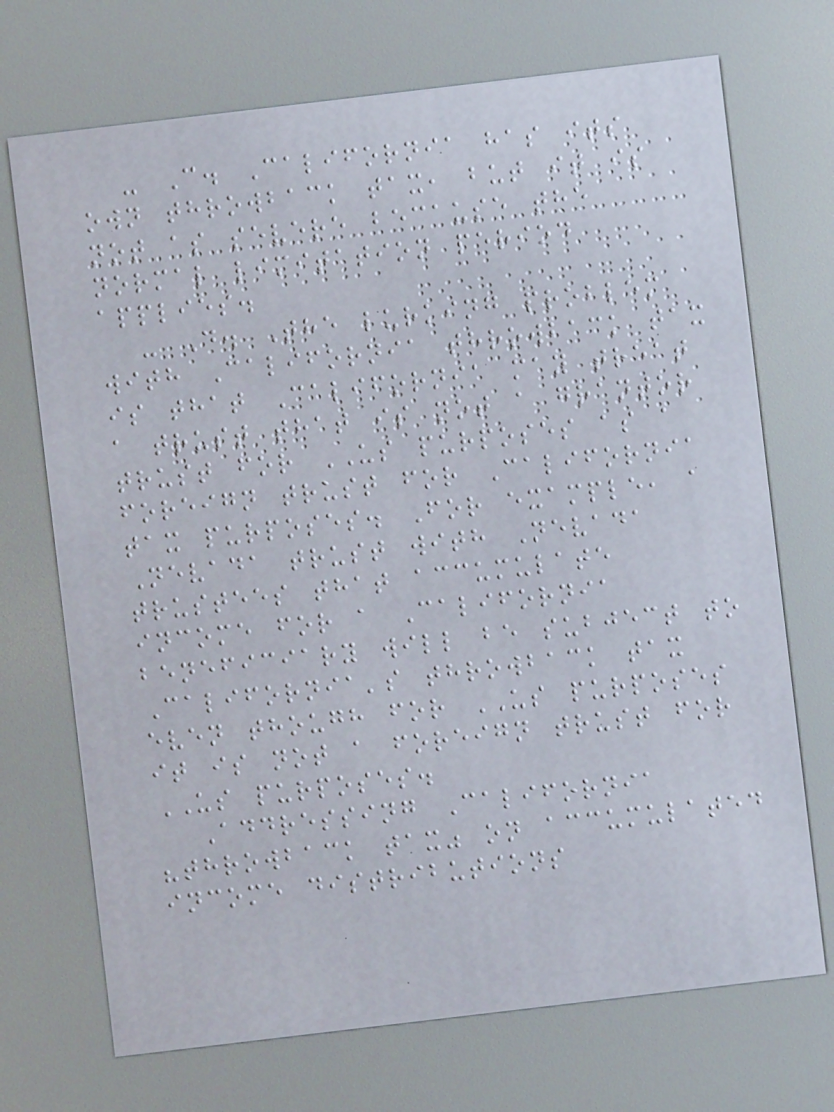- C. California has its
own throwback tax, but it is
not as severe because the
normal limitation period
applies.
- D. The lurking problem
with California throwback tax
is that California may treat
a trust that is not a grantor
trust for US purposes as a
foreign trust for California
tax purposes. For example, a
Nevada trust with Nevada
trustees that accumulate
income for a California
beneficiary will be subject to
California's throwback tax
even though for US purposes
it is not a foreign trust for
US purposes.
Addressing California
"throwback tax" on accumulated
income distributions
